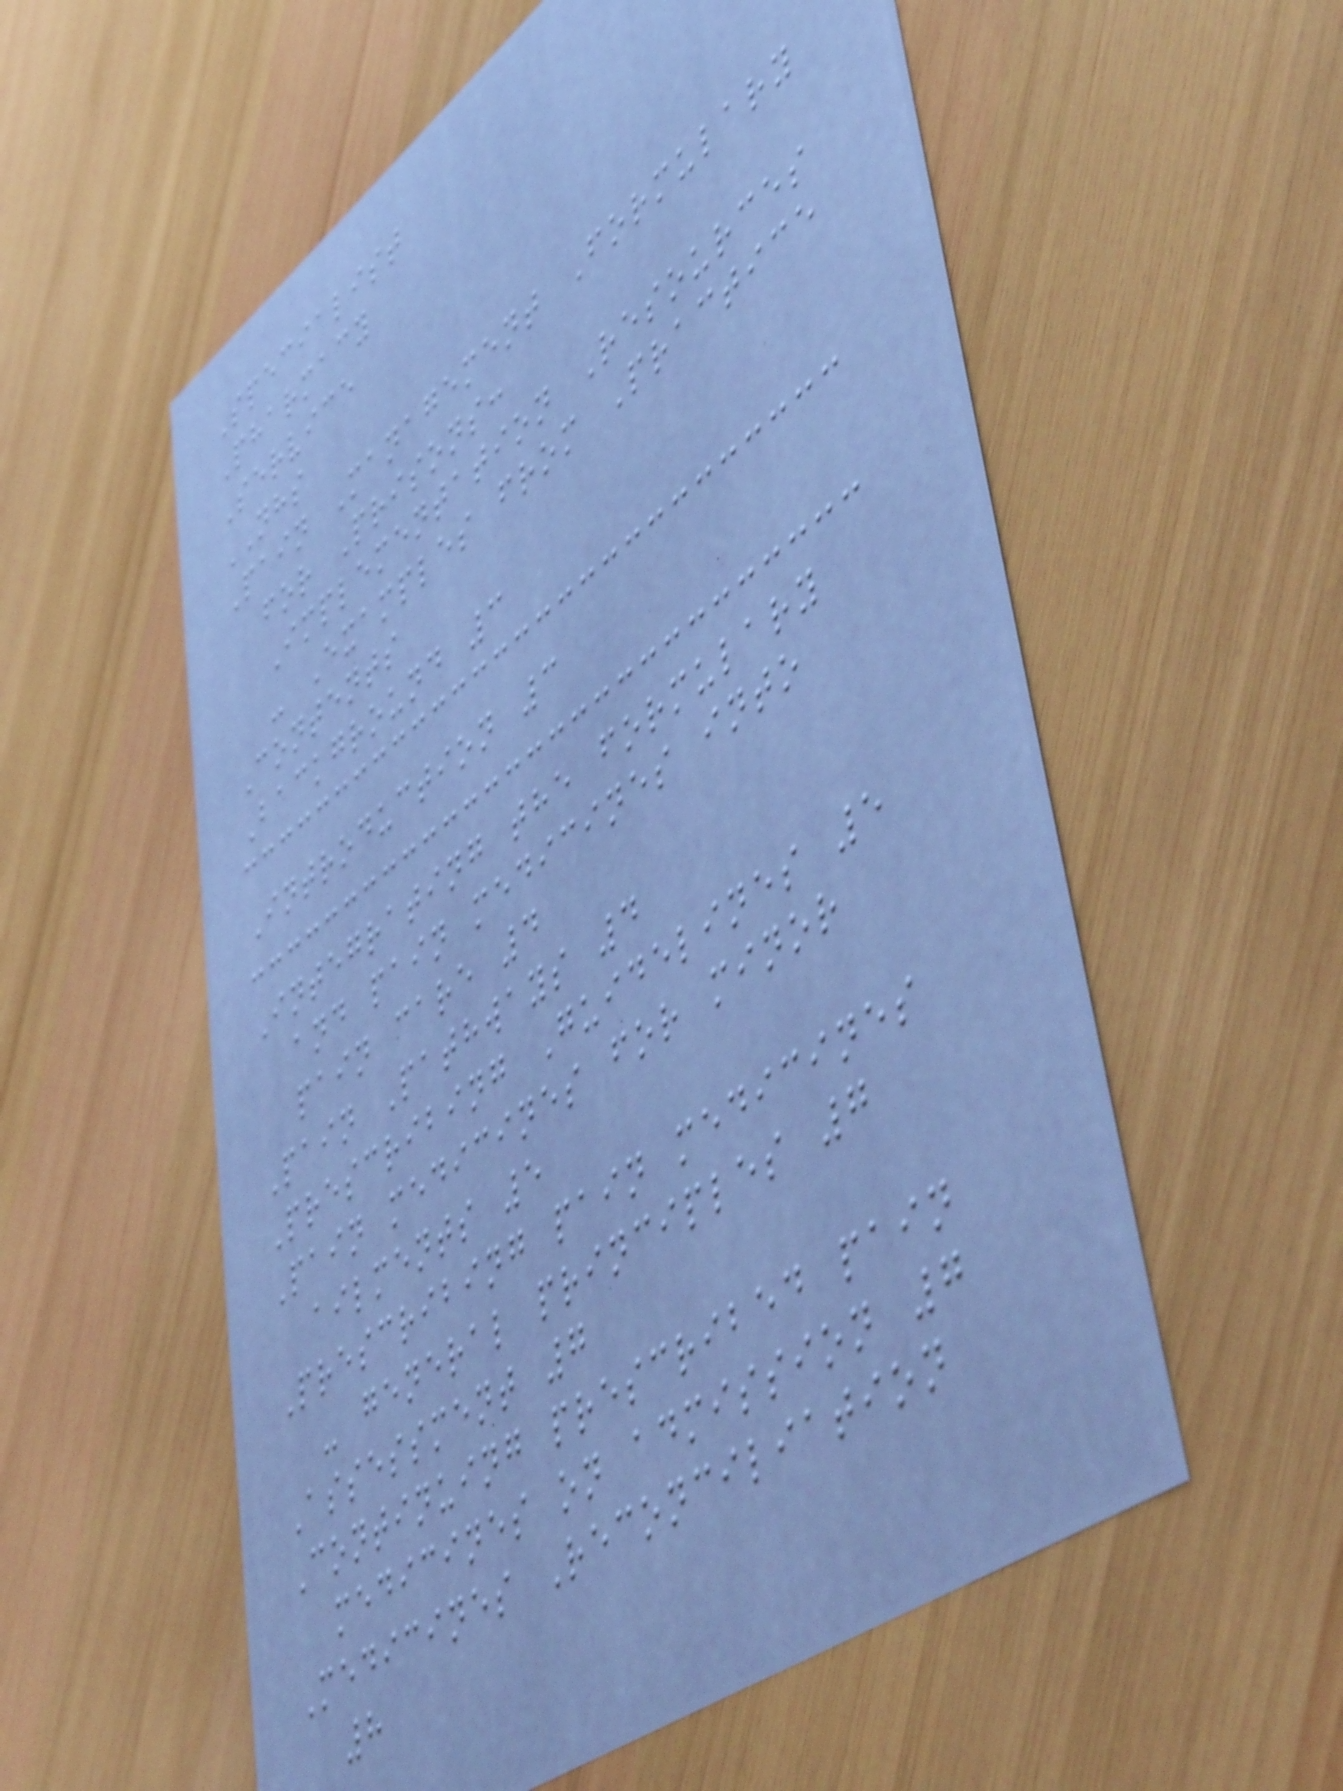Specialist
Pharmacy
Service
NHS
Pain Management Formulary
for Prisons:
Implementation Resources
- Examples from Practice
Contents
Background 3
Introduction 3
Integrating the formulary
and pain medicines into
pain care 4
Pain Pathways 4
Prescribing Guidelines 5
Pain medicines for minor
ailments 5
Prescribing pain medicines
- general principles 7
Assessment 7
Continuing prescribed pain
medicines on admission 7
Medicines Reconciliation
8
